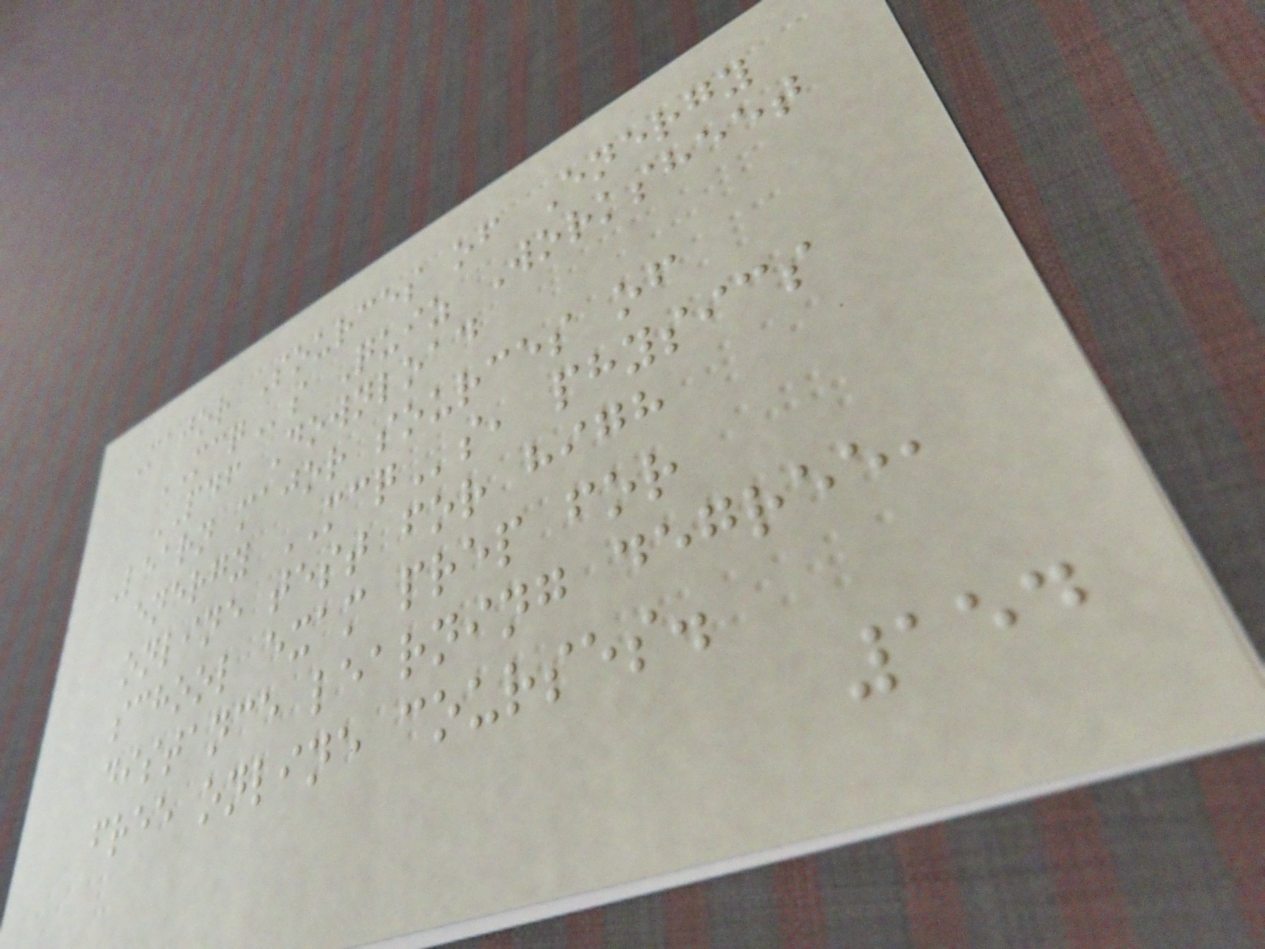Major Sources of Energy
MCQs Quiz Worksheet
PDF Download
Learn major sources of
energy MCQs, physics
online test for high
school exam prep for
distance learning degree,
free online courses.
154
